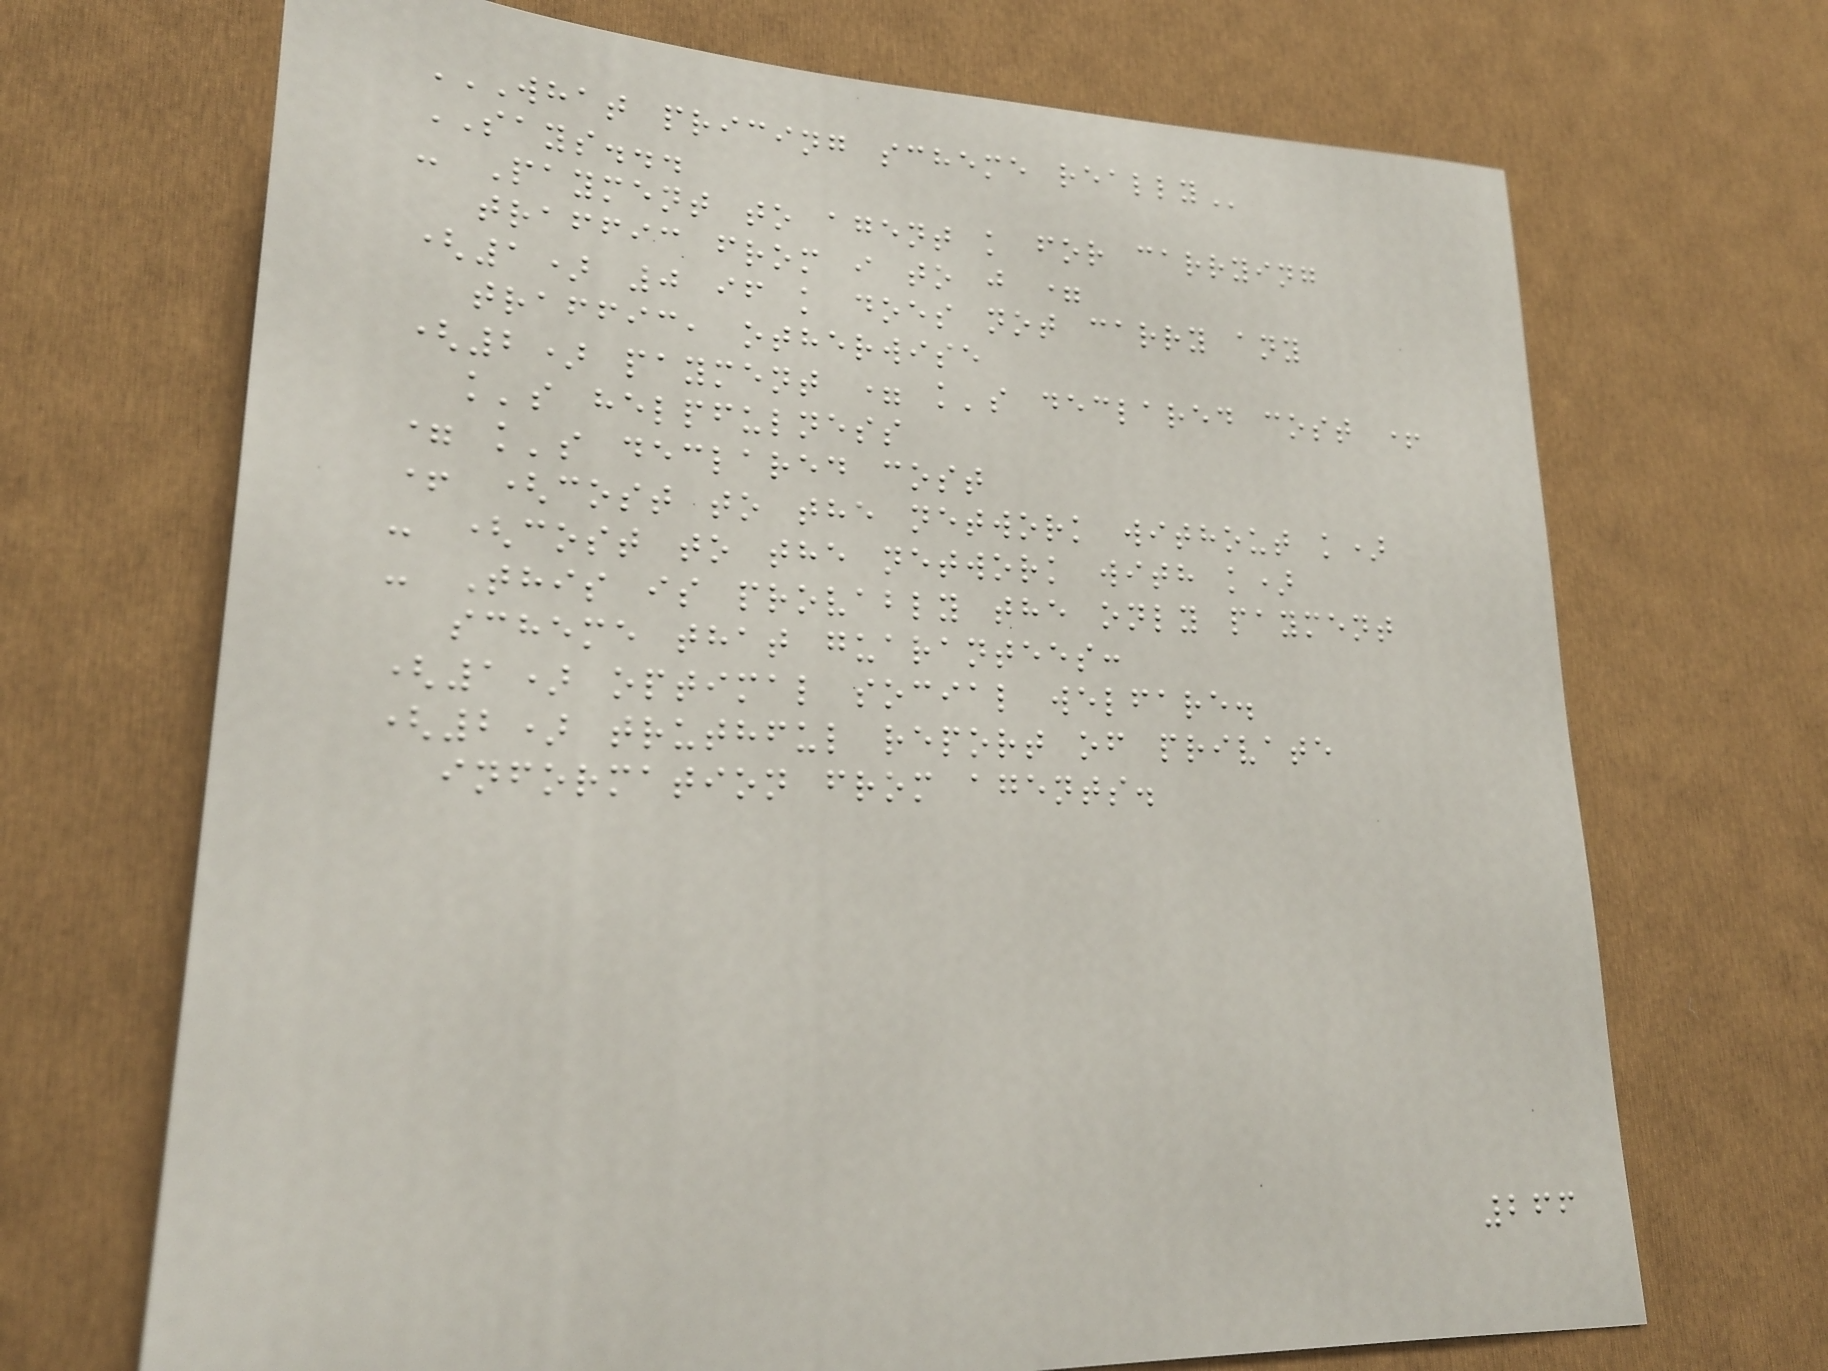WHAT PRICING SCHEME REALLY
SAYS...
- Payment to agent k for carrying
traffic from i to j =
(1) 0 if k does not carry any
traffic, otherwise
(2) payment = k's declared cost +
k's helpfulness
= k's declared cost
+ (cost to the network without k)
- (cost to the network with k)
- This is provably the only payment
scheme that guarantees:
(1) optimal social welfare.
(2) truthful report of private
information from agents.
266
